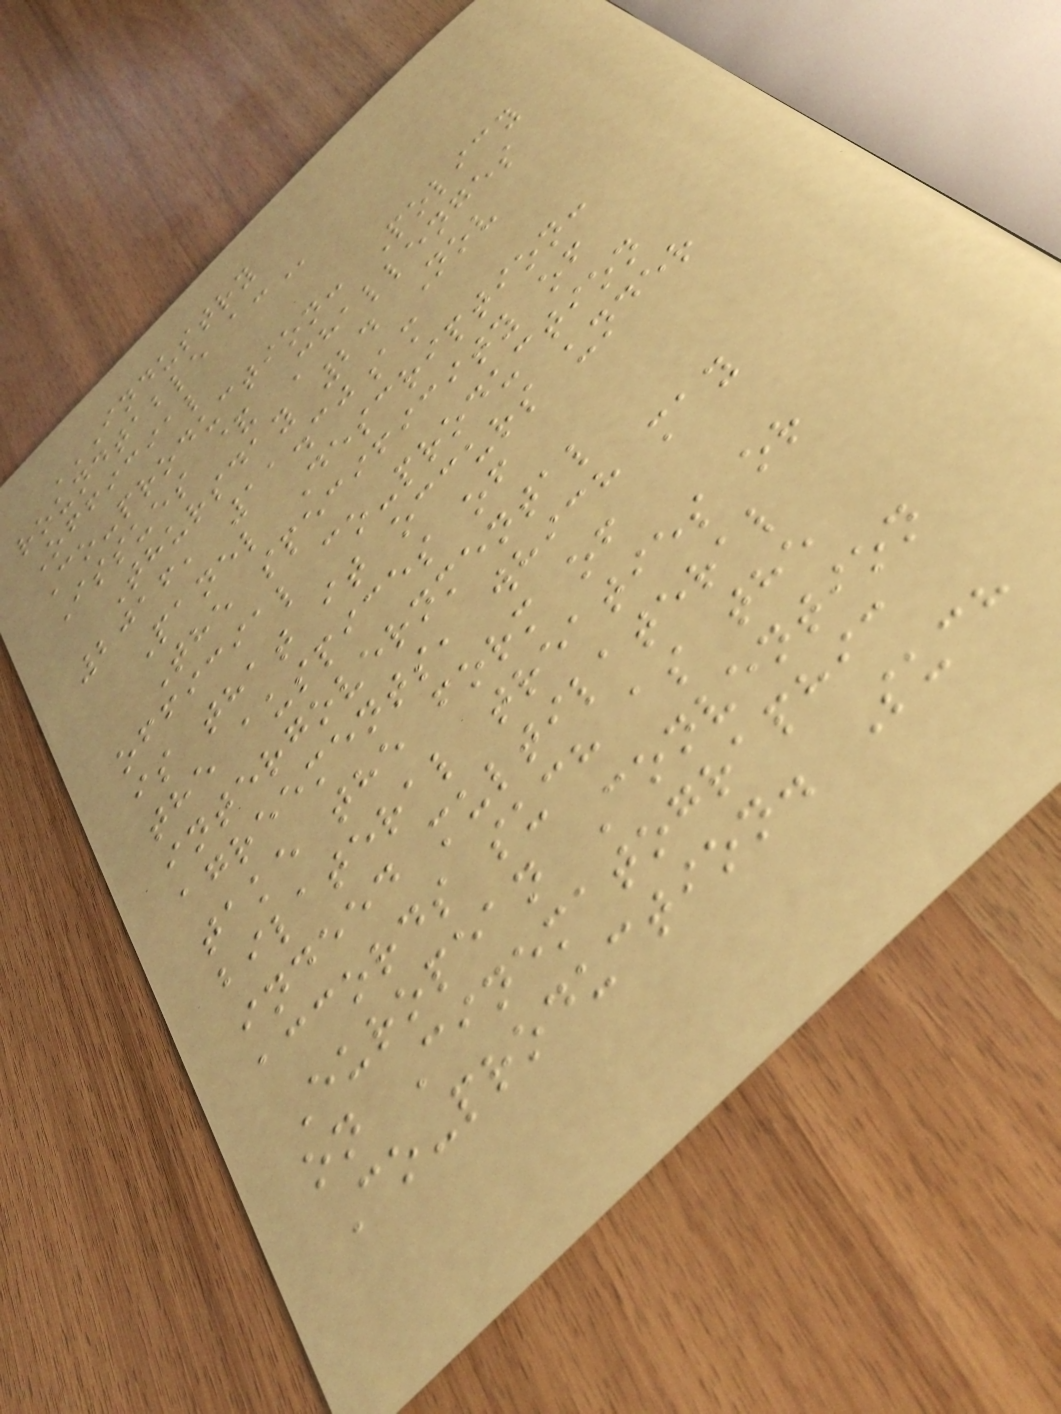INDUSTRY
ROUNDTABLE A:
Official
Co-production: Policy
Issues & Challenges
Thursday 24 Nov
2016, 11.30am
Panel Description:
The specificity of
official co-production
is that it occurs under
the auspices of
intergovernmental
agreements, which may
take the form of
bilateral treaties or
indeed multilateral
accords such as the
European Convention
on Cinematographic
Co-production. Such
